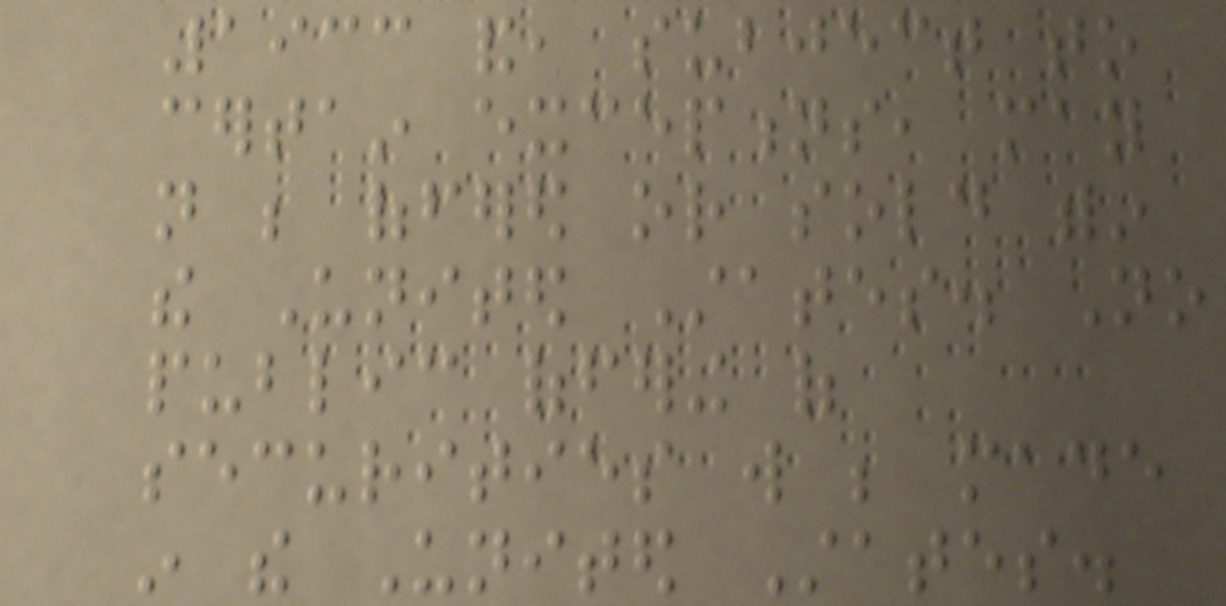1933 and, subject to
certain exceptions, may
not be offered or sold within
the United States. No
public offering of
securities will be made
in the United States.
